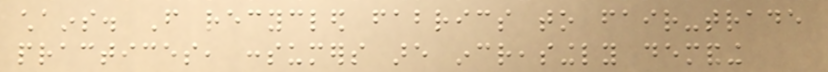chains. From recycled fabrics to fair-trade
practices, consumers are increasingly demanding
